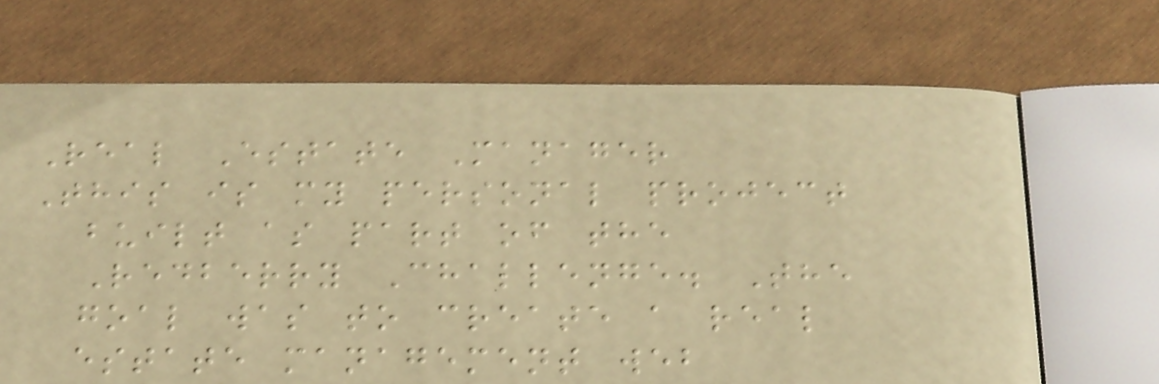Real Estate Manager
This is my personal project
built as part of the
Redberry Challenge. The
goal was to create a real
estate management web
